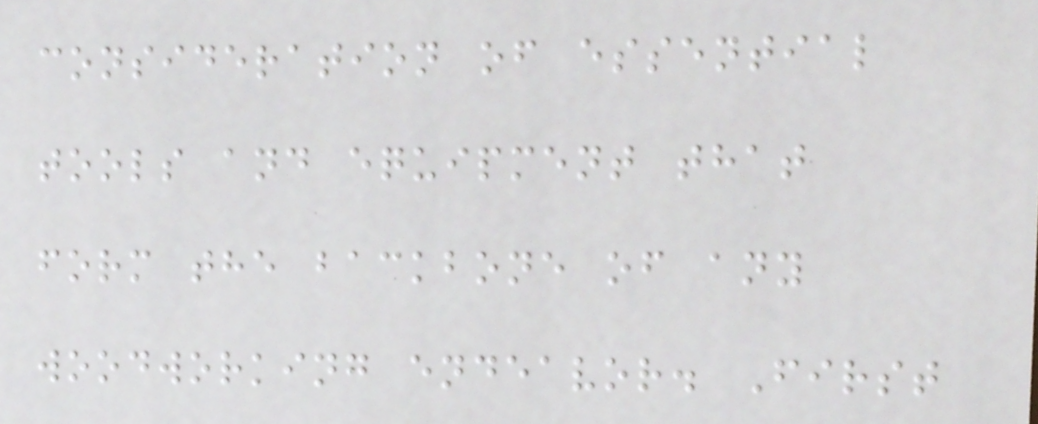consideration of essential
tools and equipment that
form the backbone of any
woodworking endeavor. First
